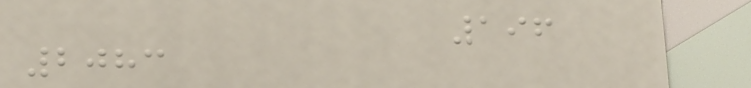196
2083
